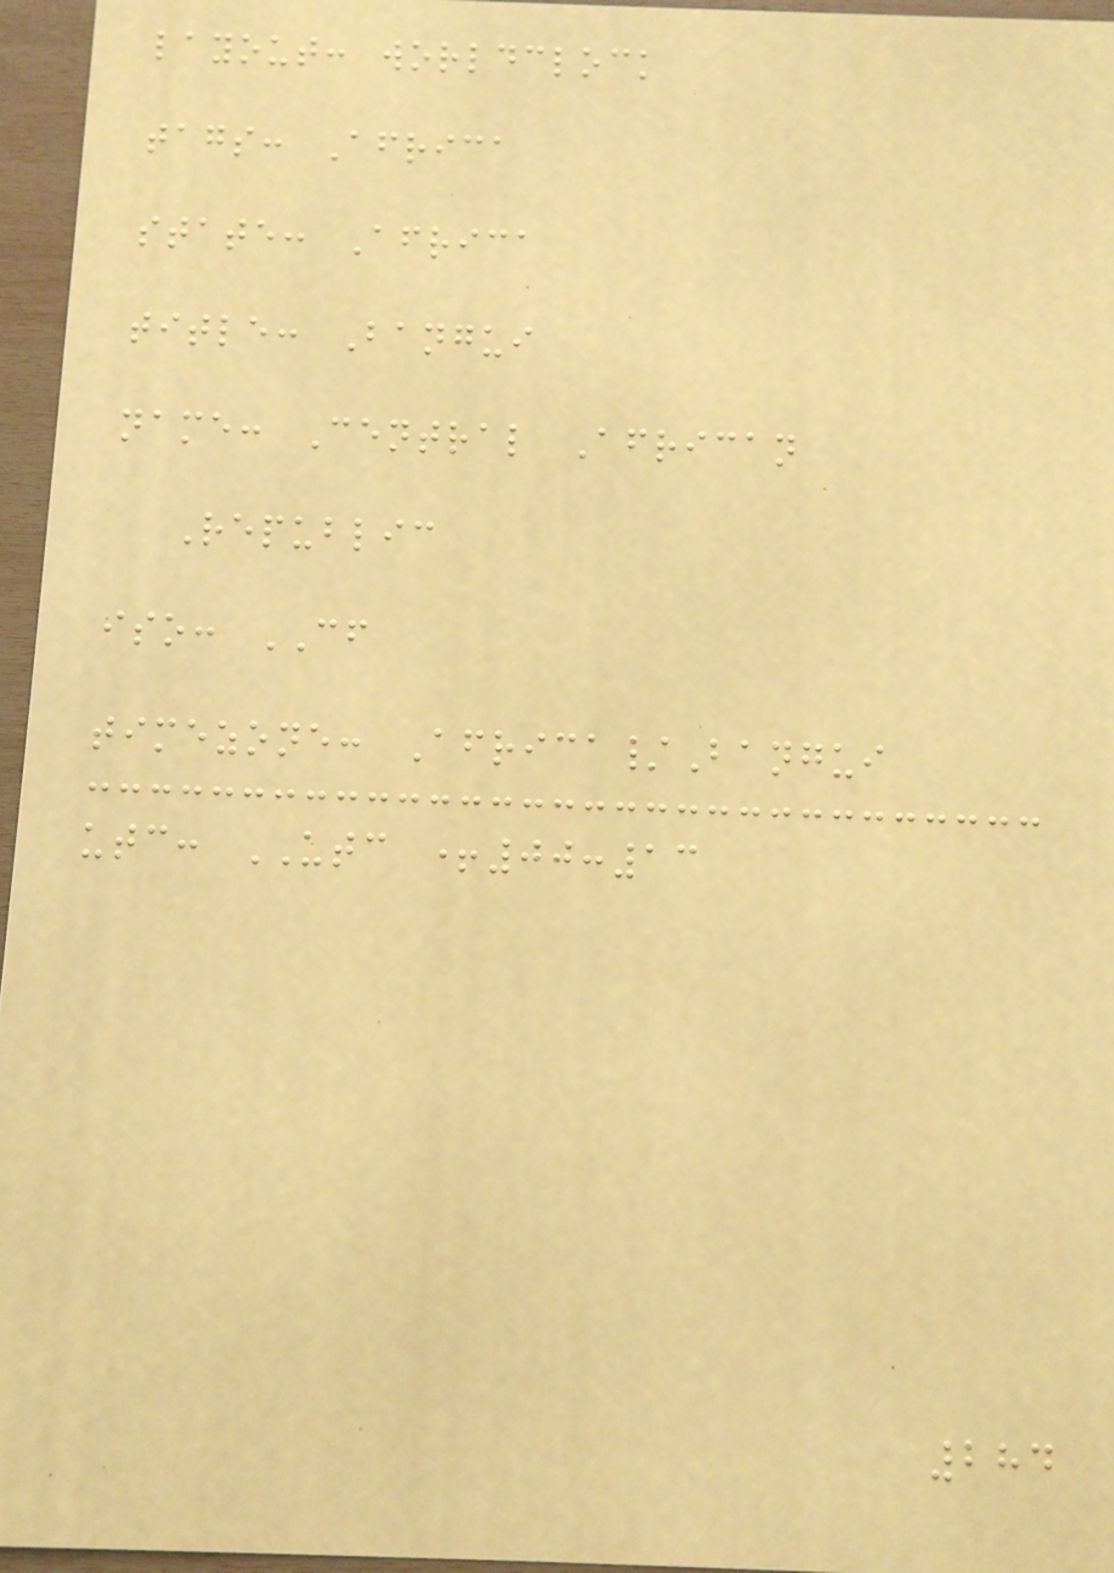layout: worldclock
tags: Africa
state: Africa
title: Bangui
name: Central African
Republic
iso: CF
timezone: Africa/Bangui
utc: UTC +00:13
284
